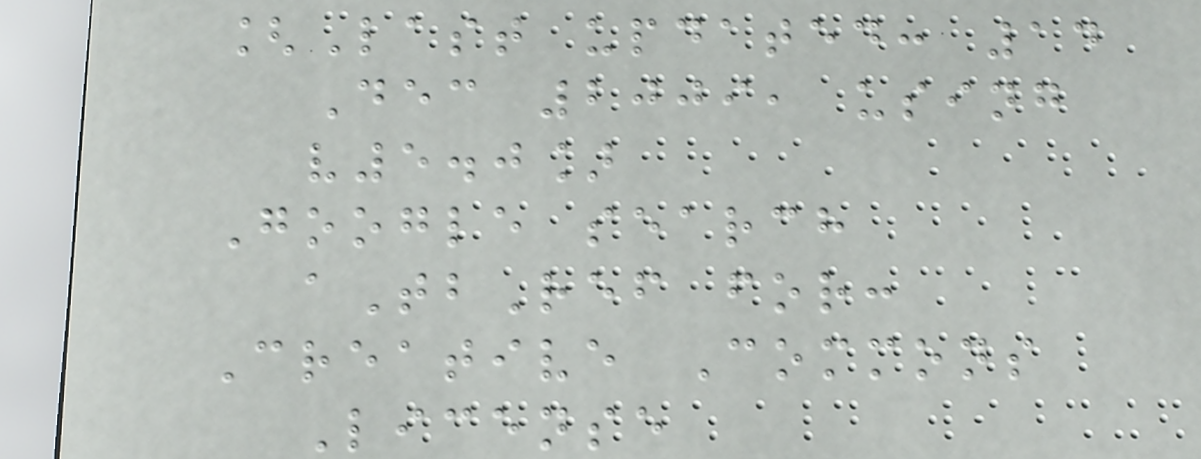[Last updated: 14
Dec 2009, using
v5.0]
Google search
aTbRef for:
Creative Commons
License
